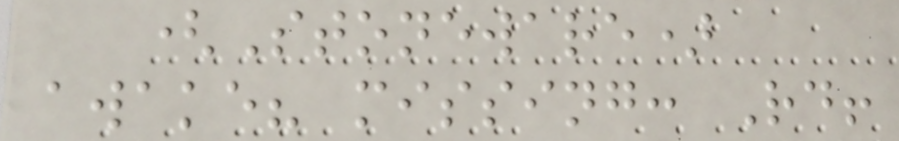(Stoneware)
awake? missing: Rd!
